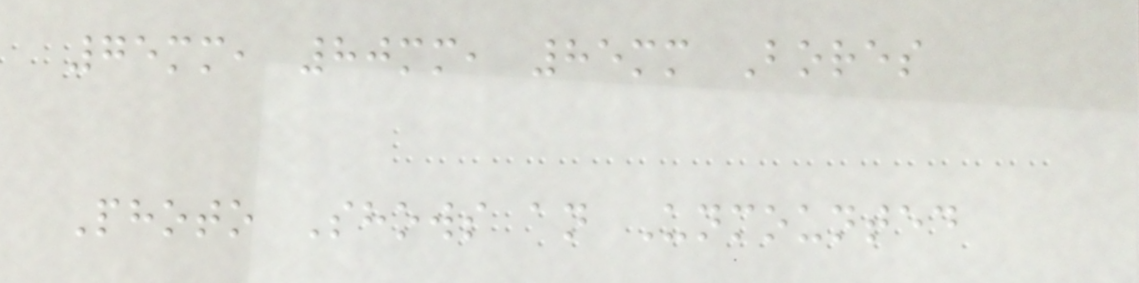75mm, 80mm, 85mm Bores
Photo Shows an Unmounted
